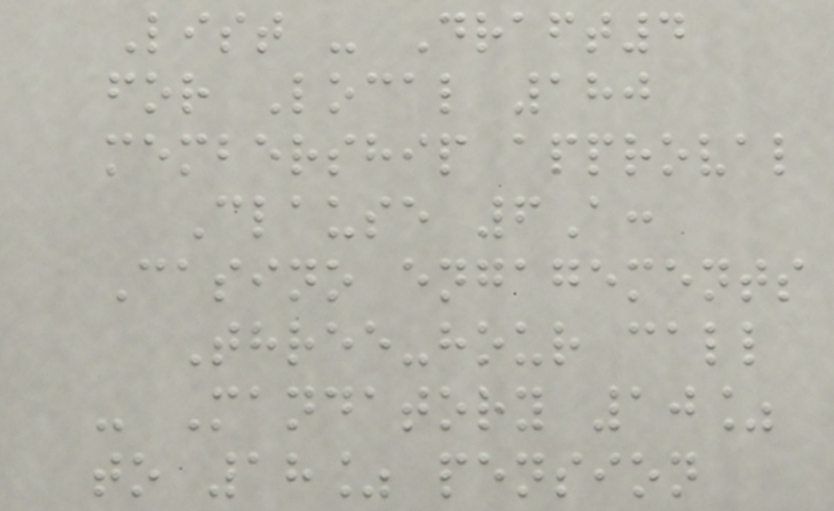List - Draft4
for Local 180
membership approval
Clause 6A:
Casino engagements
Three-hour call
- Mandatory 10%
to 18% pension
